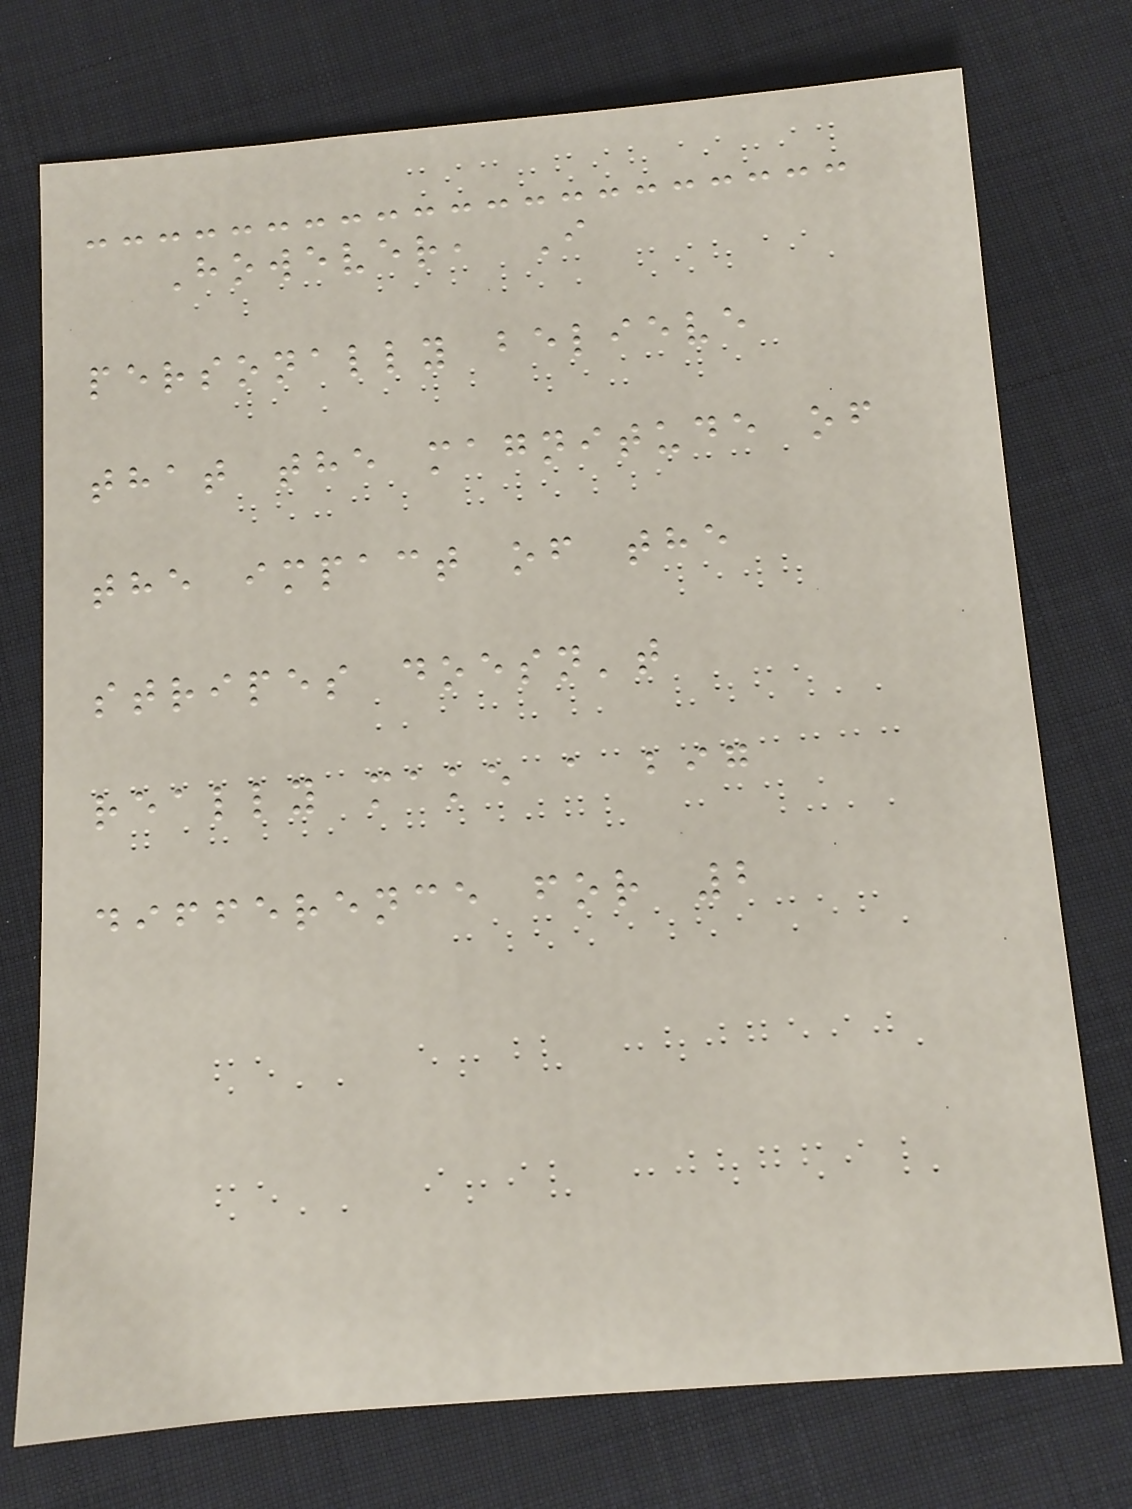However, I
personally believe
that the magnitude of
the impact of the
stripes doesn't
really make a big
difference for 2
